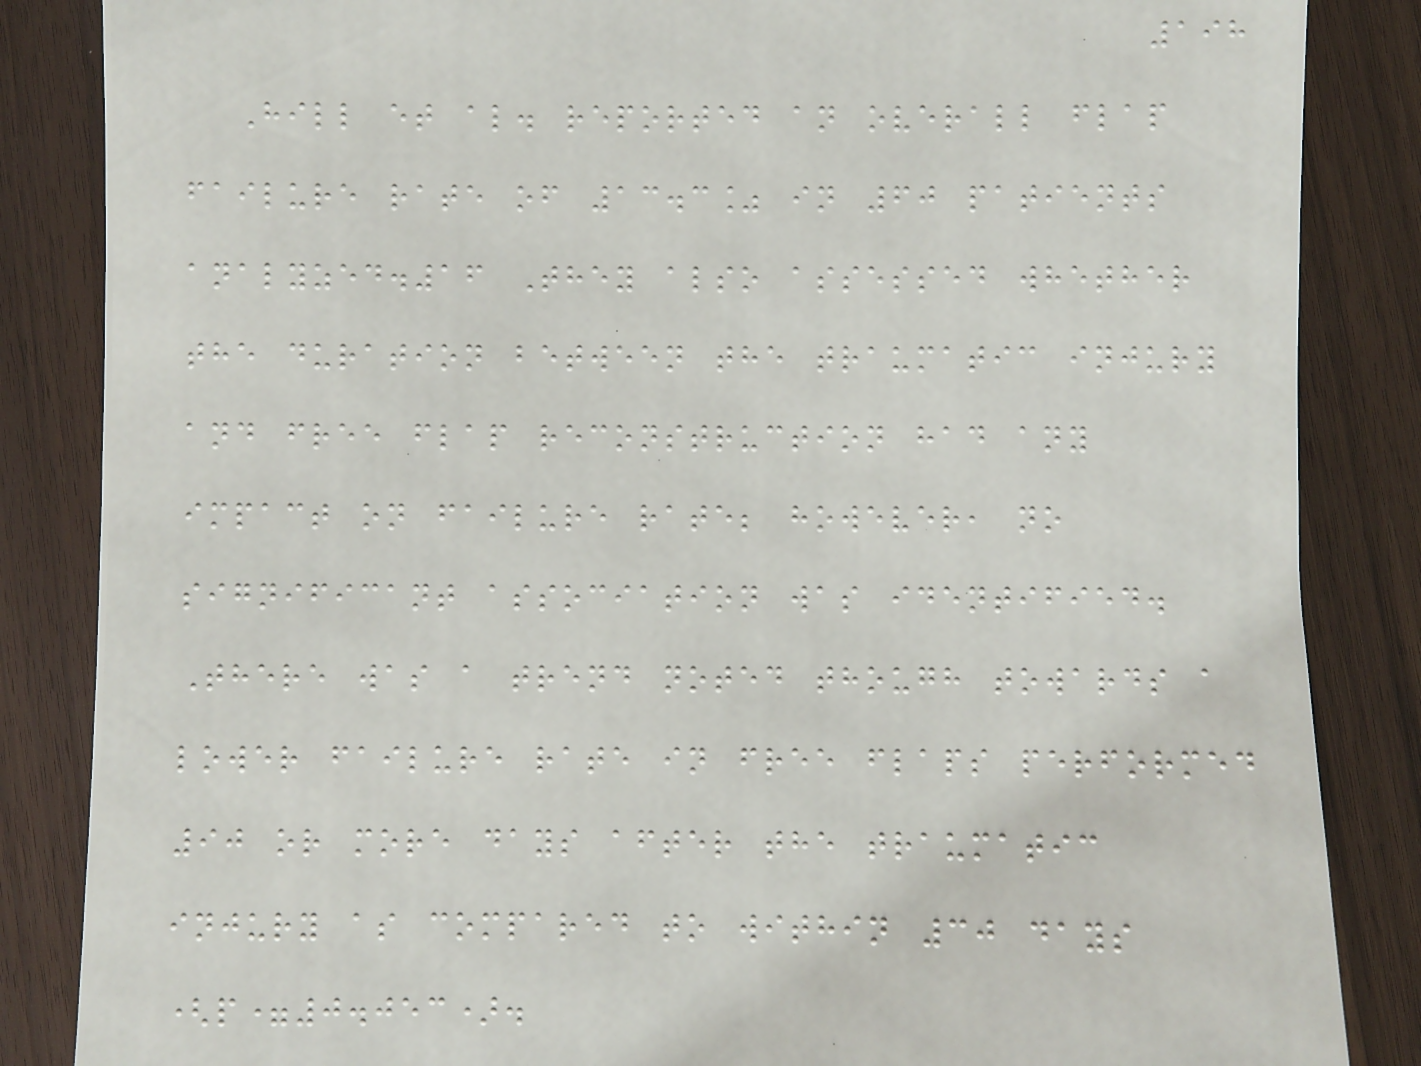198
Hill et al. reported an overall flap
failure rate of 13.3% in 60 patients
analyzed.16 They also assessed whether
the duration between the traumatic injury
and free flap reconstruction had any
impact on failure rate; however, no
significant association was identified.
There was a trend noted though towards a
lower failure rate in free flaps performed
90 or more days after the traumatic
injury as compared to within 30 days
(p=0.053).
